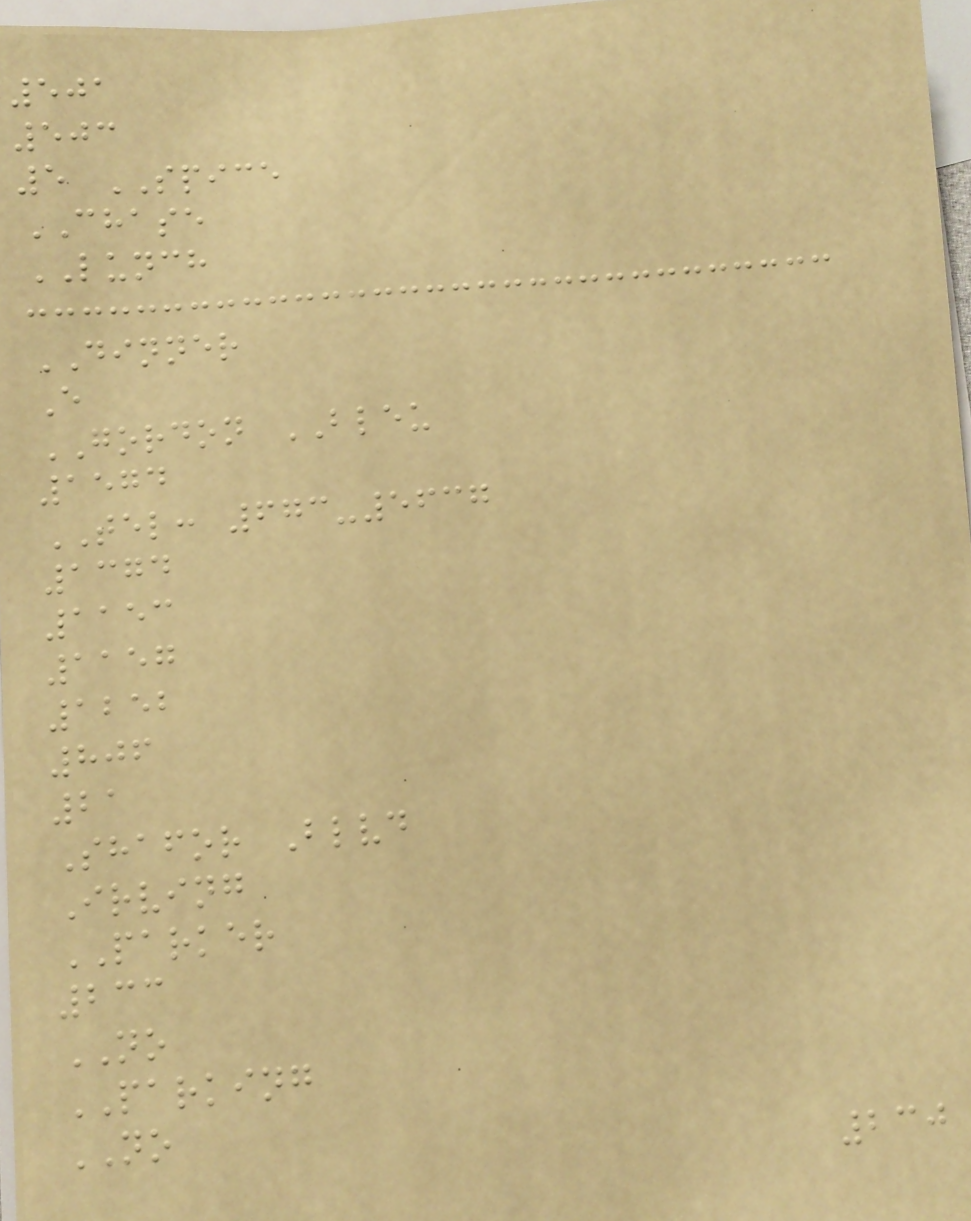501
503
5 SPICE
CHASE
LUNCH
DINNER
E
GORDON BLEU
1574
TEL: 673-5637
1374
1153
1157
1252
806
21
Shafor Blvd
Irving
PARKER
233
NO
PARKING
NO
230
